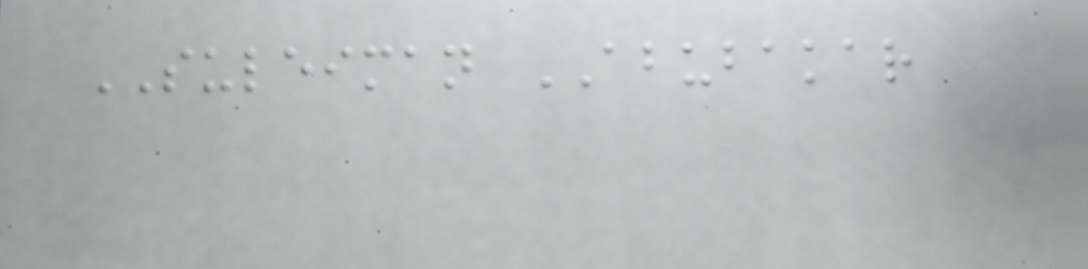SULEIMAN ABUBAKAR
